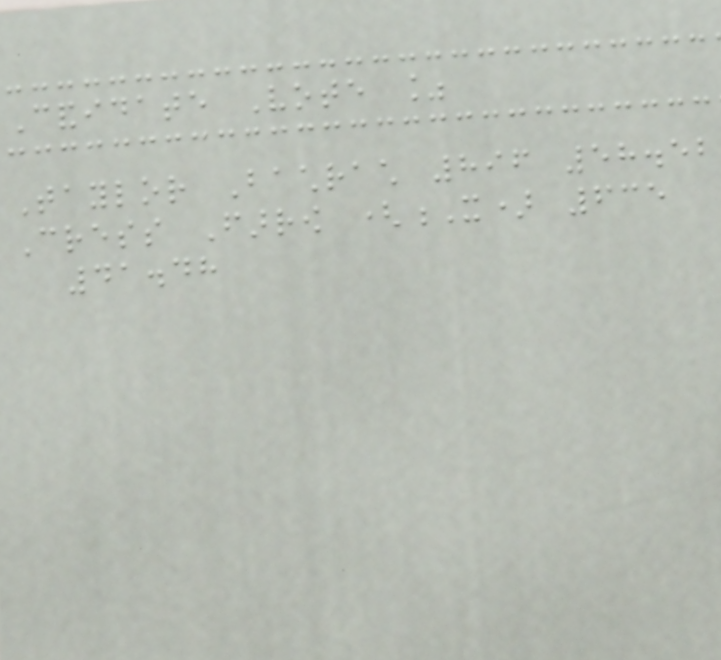Candidate Vote %
Taylor Bachrach 896 58.52
Cress Farrow (X) 635
41.48
